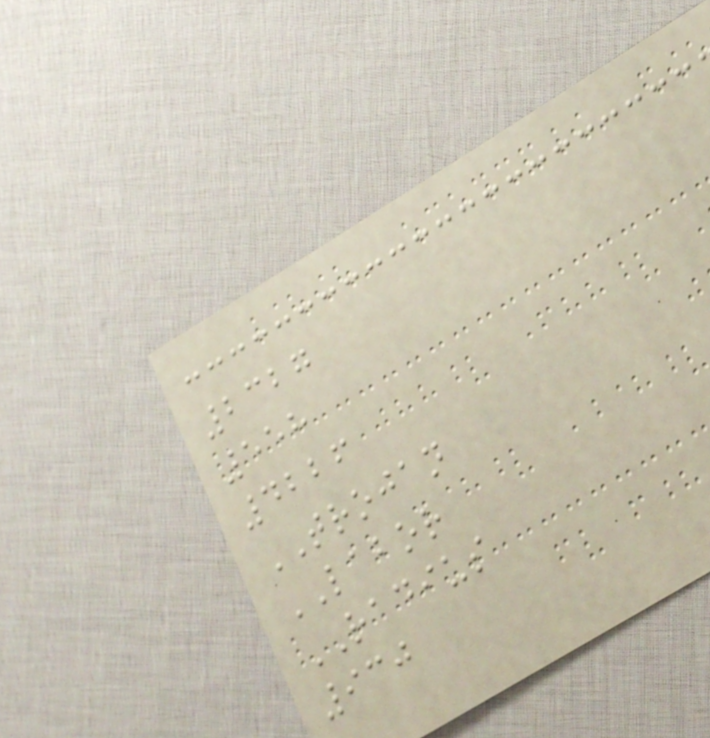2327
558
4226
TROJAN
LABOR
RADIUS
930
